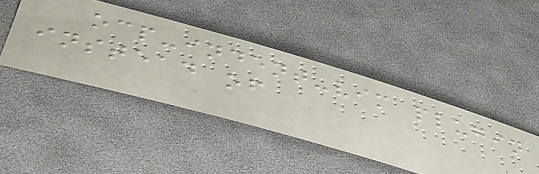ocp-indent-vim plugin
instead of
